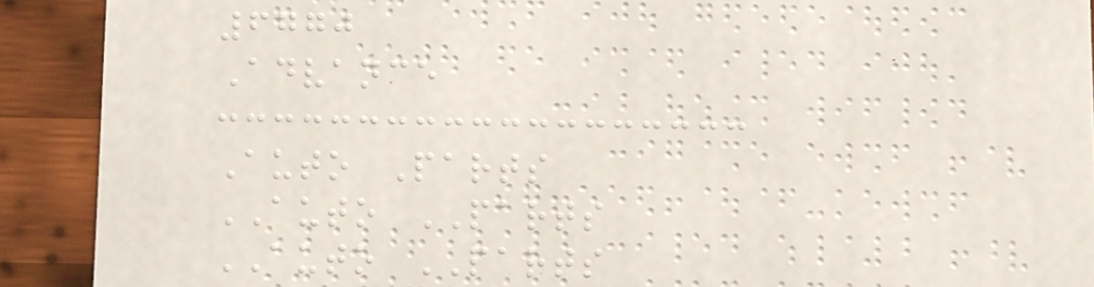6770
Advance
Auto Parts
AUTO PARTS
AUTO PARTS
